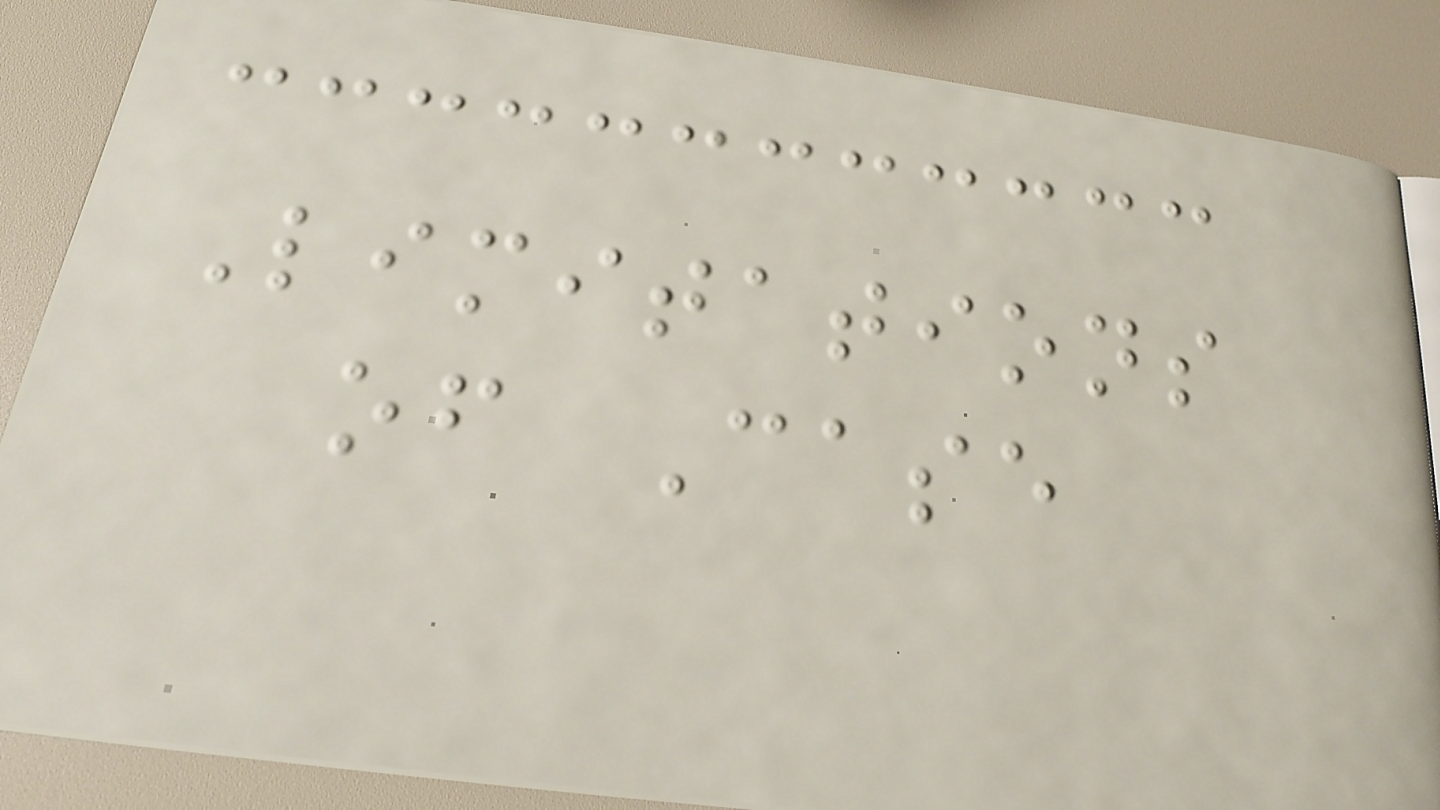Limitations
of Case
